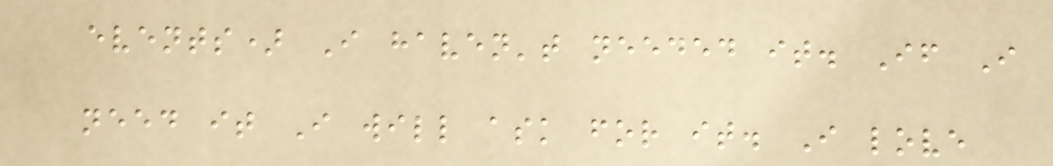events) I haven't needed it. If I
need it I will ask for it. I love
